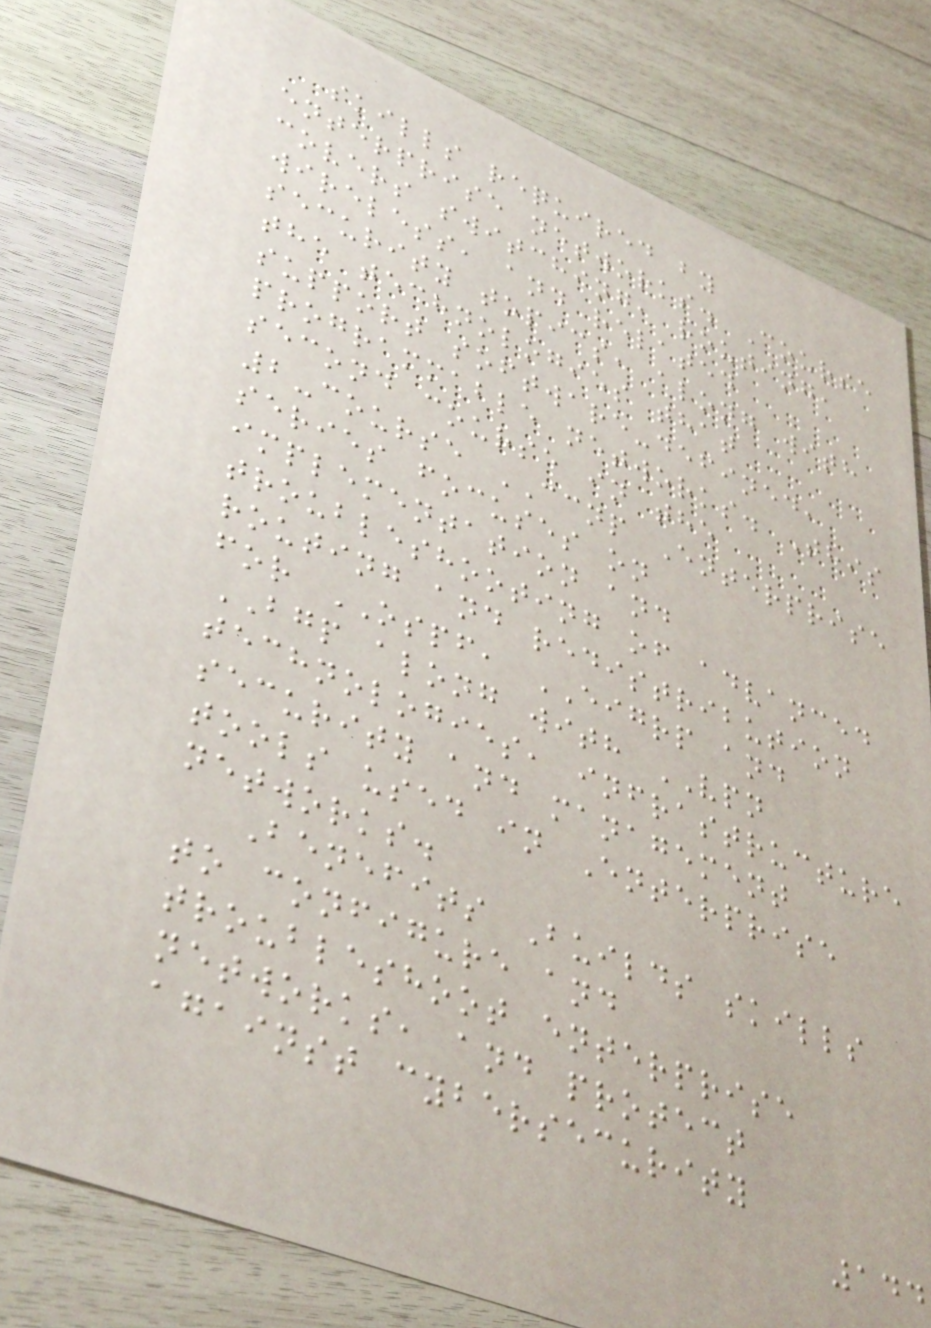skills required by
enterprise networks. Course
covers switching, routing,
wireless, and related
security topics, along with
the technologies that
support software-defined,
programmable networks. This
second course in the
2-course CCNP Enterprise
series focuses on
implementation and
troubleshooting of advanced
routing and redistribution
for OSPF, EIGRP and
BGP along with VPN
technologies, infrastructure
security and management
tools used in Enterprise
networks.
Benefits Builds skills
to configure and
troubleshoot enterprise
networks, and protect
against cybersecurity
144
